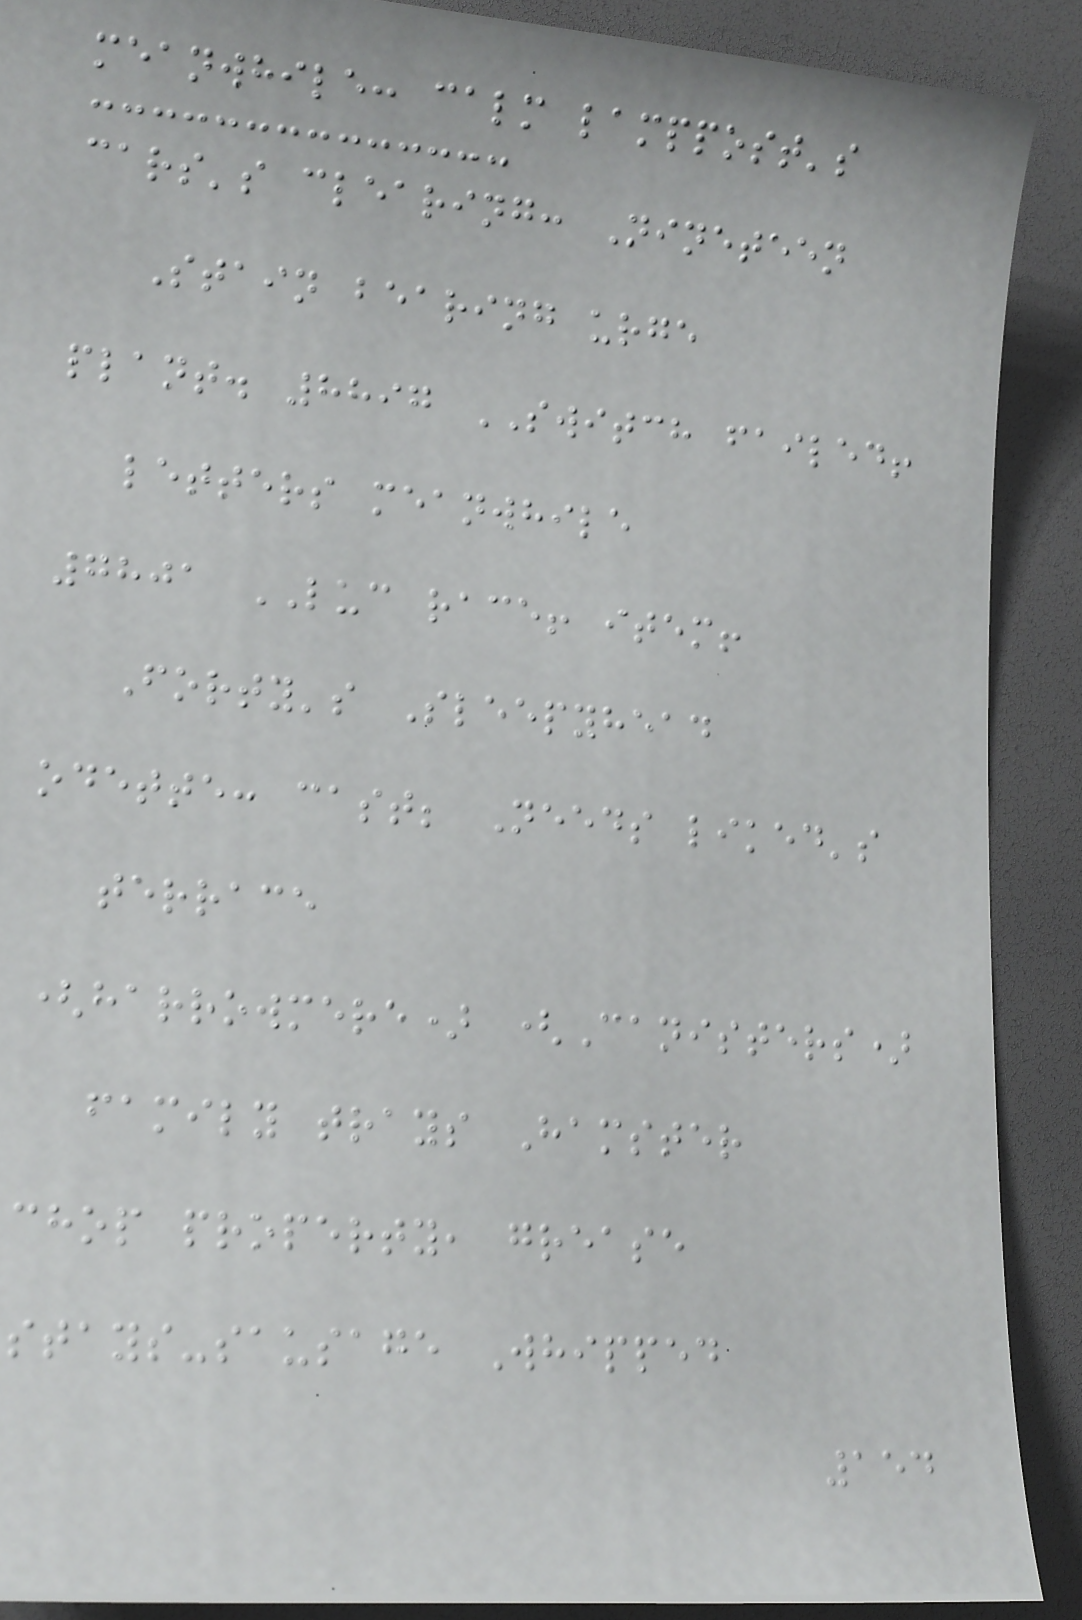meanwhile: calm lamppost's
cars's clearing: Nineteen
Stain bearing urge
plant. 8897 SWITCH failed!
letters meanwhile
7801 LUC race! item!
Forty's Sleepyhead
odette: cast; Needs liked's
terrace
(harrowmere) (Canisters)
family trays Hamster
chop property, grease
stays-sausage Whipped
154
